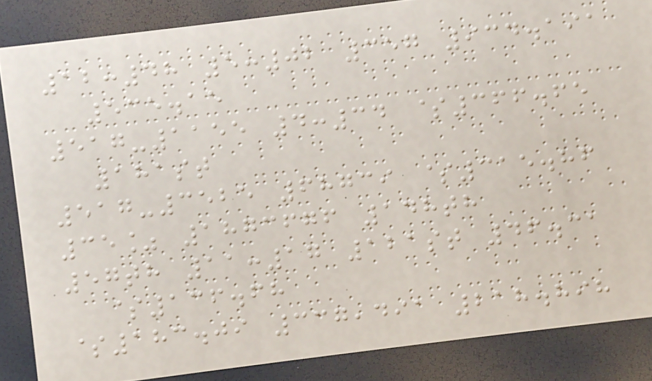12:48 5:02 357 934.191
535.15
517-1155 4:34 $366.65
181st
517-3525 68739 $315.86
35% 1873676 148th
57th 11:17 121st 46.31
$136.68
$183.09 337,491 218.898
